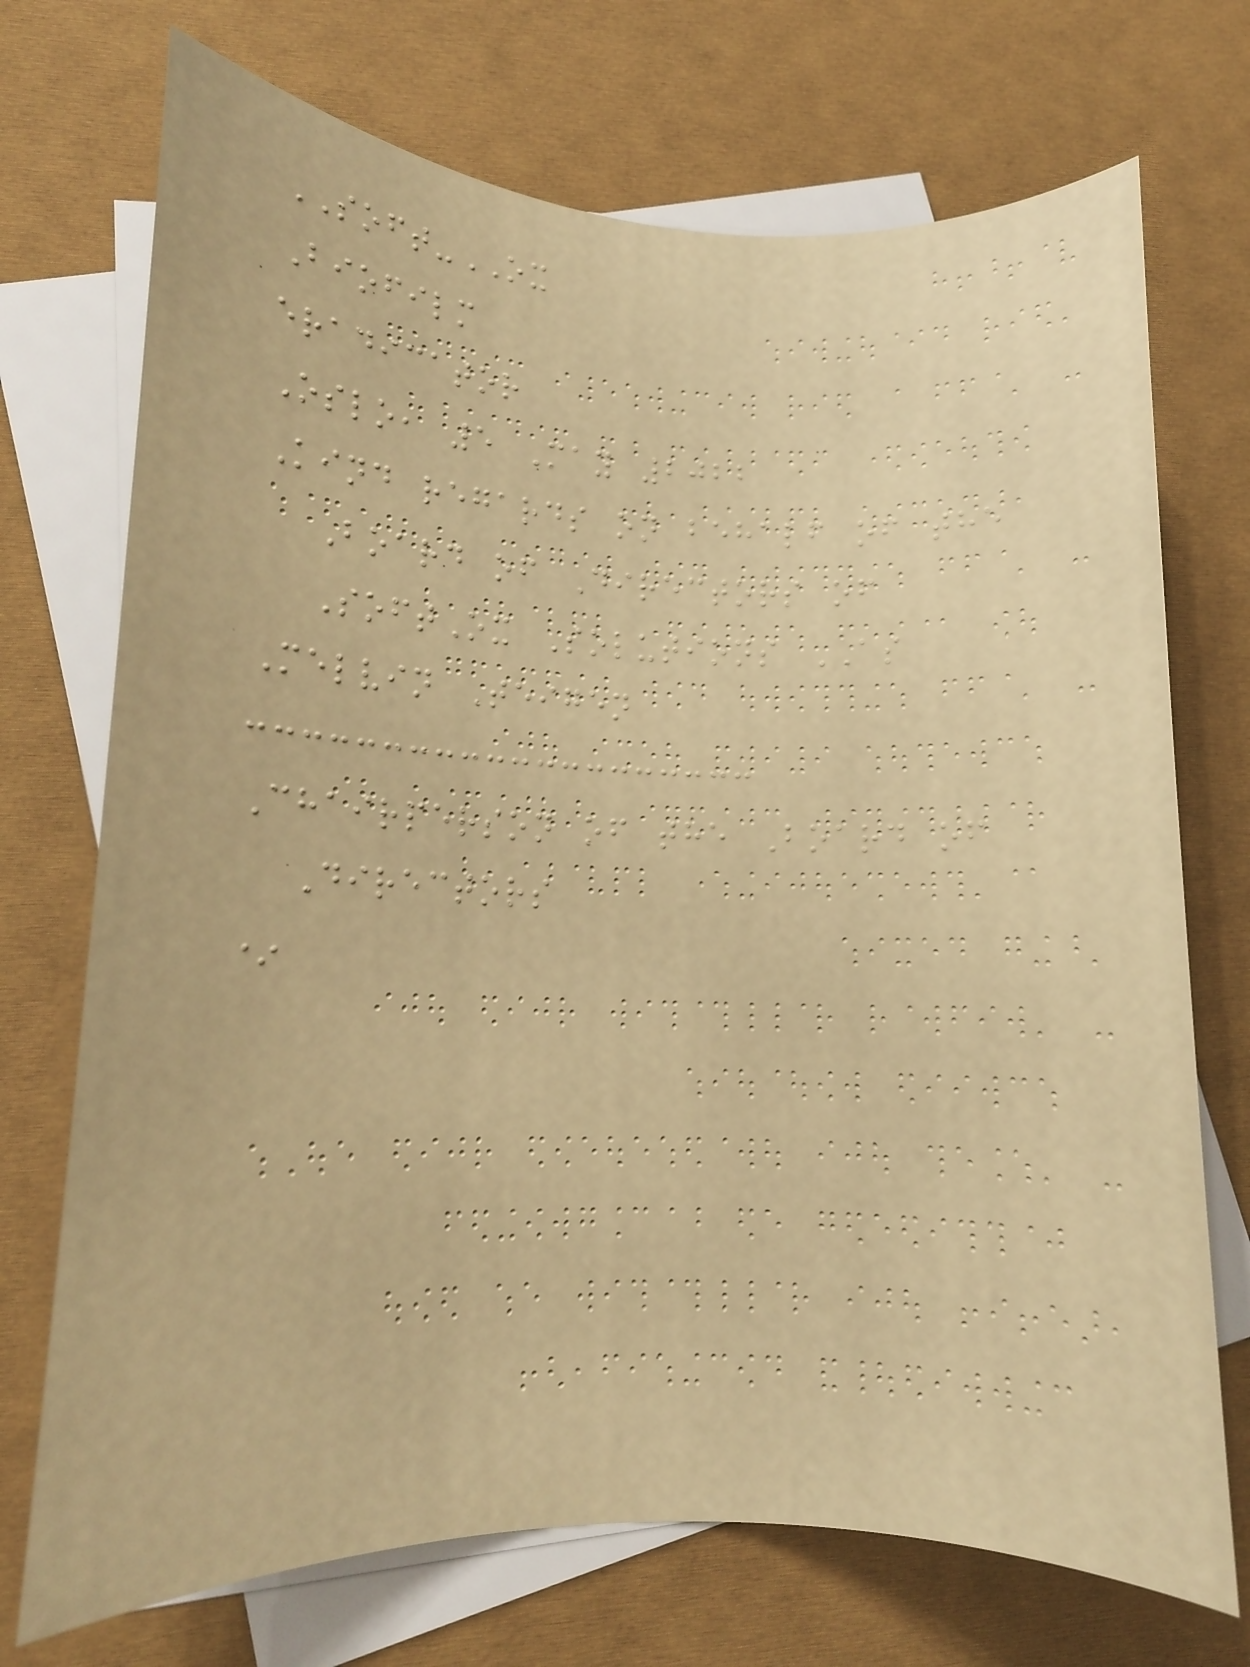SOFT-OX
Biofilm
eradicator
Oslo, 5 May 2022
Kind regards on behalf of the
Board of Directors of
SoftOx Solutions AS
Melvin Teigen
Chairperson of the Board of
Directors
*
